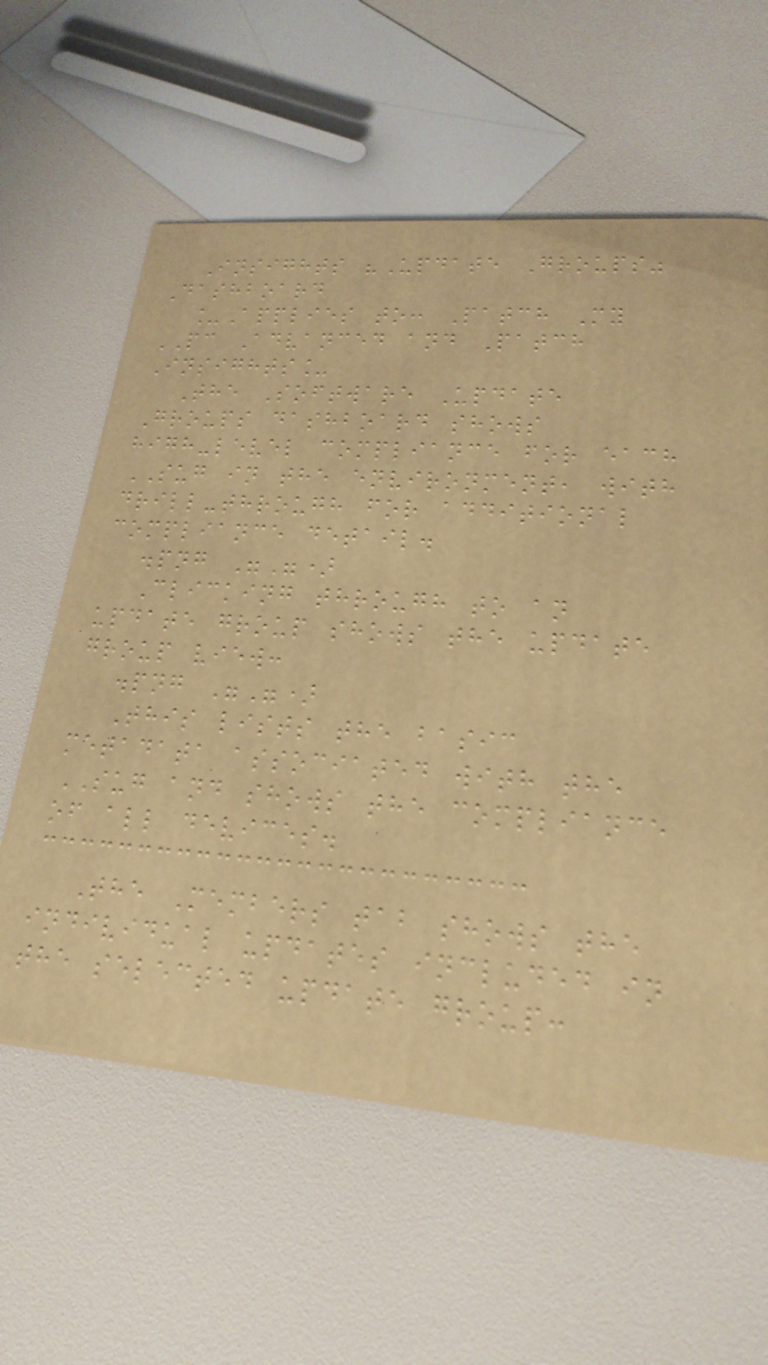Insights "Update Groups"
Dashboard
_Applies to: Patch My
PC Advanced and Patch
Insights_
The Software Update
Groups dashboard shows
high-level compliance for each
SUG in the environment, with
drill-through for additional
compliance detail.
.png "")
Clicking through to an
update group shows the update
group view:
.png "")
This lists the basic
metadata associated with the
SUG and shows the compliance
of all devices.
The Members tab shows the
individual updates included in
the selected update group:
